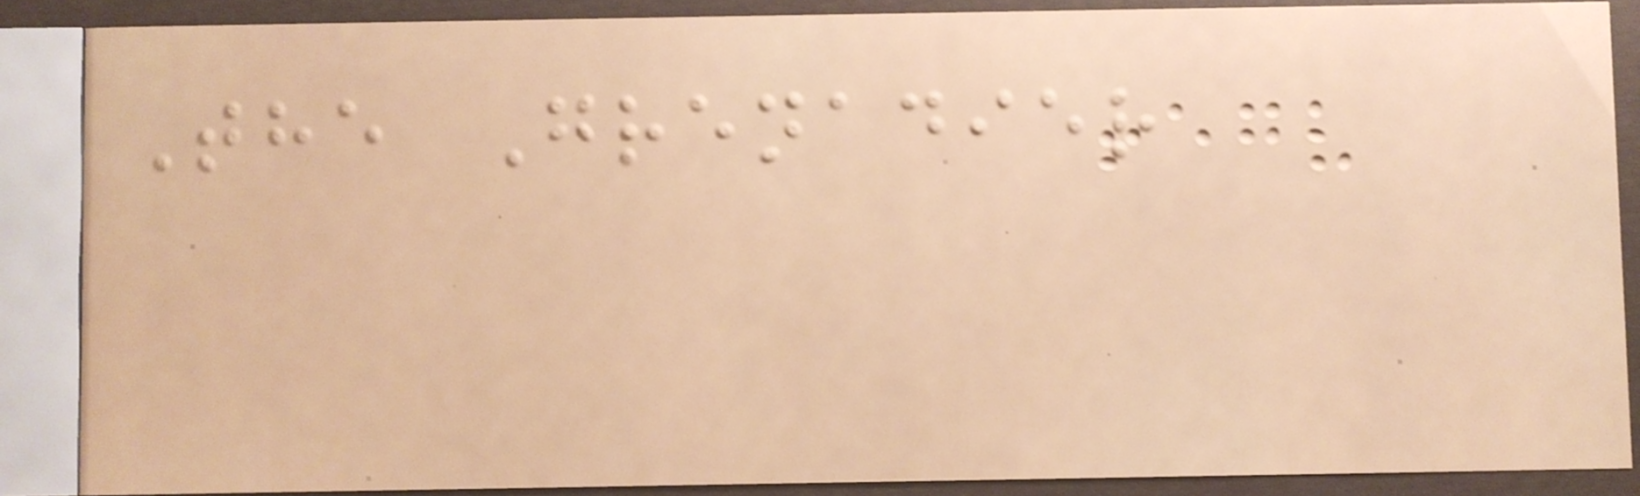The Grenadier
